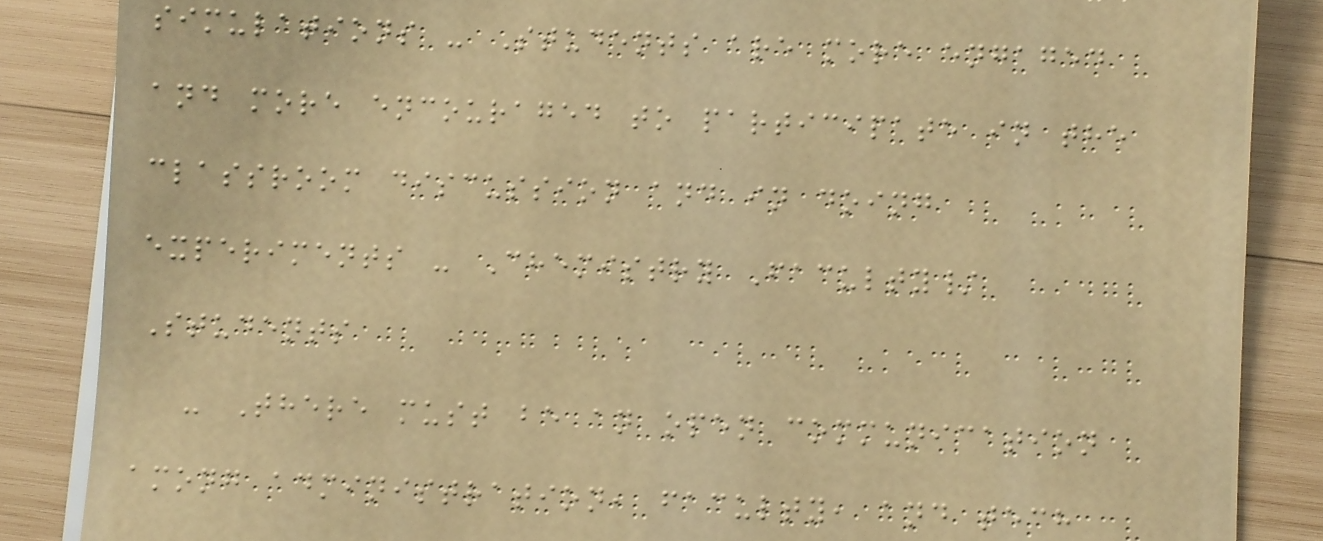simulations - Students are more engaged
and more encouraged to participate in the
classroom discussion and in doing
experiments - Chemistry Faculty/
Students
- There must be an open communication
among administration, faculty, and tech
